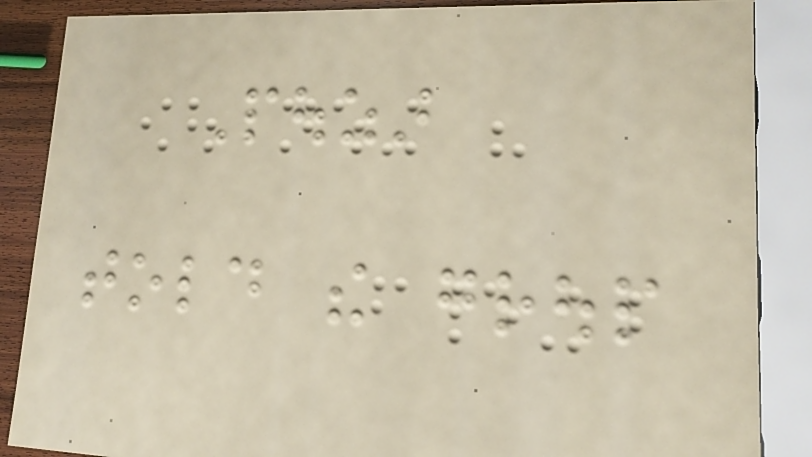Pouzar
told the group
